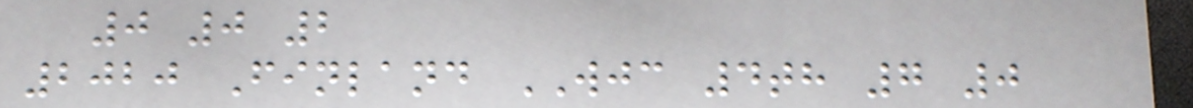0 0 2
2020 Finland WJC 4th 7 0
